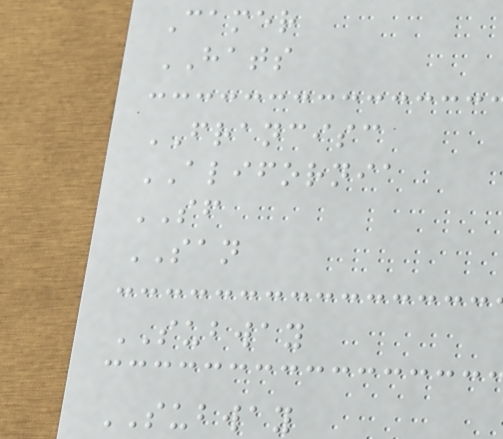Camer
HATS
FRANCISC
ALIFORNIA
SF
SAN
SUBWAY
SUBWAY
